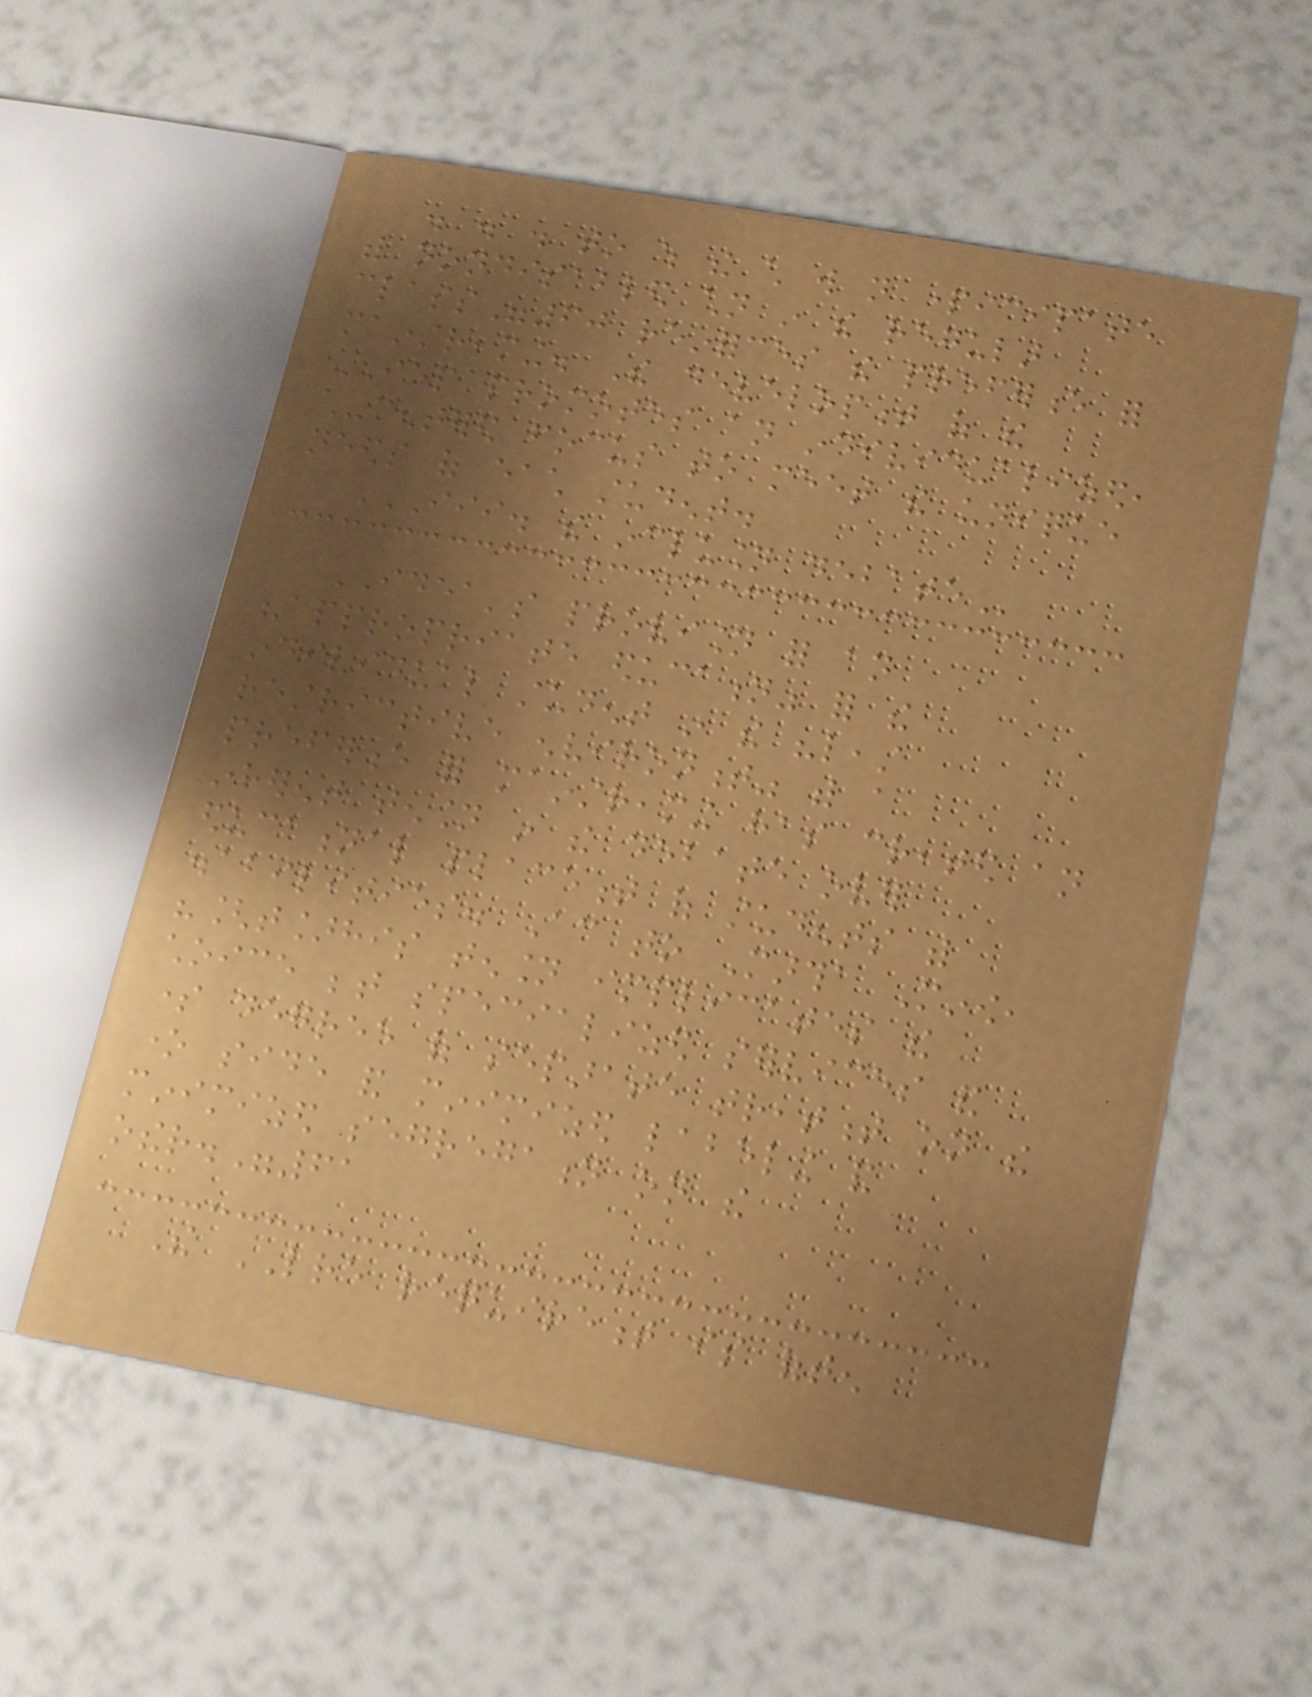. . . to which the child will not participate
with nondisabled children in the regular
class"60 reinforces the preference for
mainstreaming. The development of the
IEP promotes an individualized,
child-centered focus to meet the unique
needs of each student.
III. THE INCLUSION DEBATE
IDEA's provision for an
"appropriate education" for the
individual student in the "least
restrictive environment" with a
preference for mainstreaming has created an
inherent tension in the debate over
educational placement of students with
disabilities. According to Martha Minow,
"[t]his tension implicates the
choice between specialized services and
some degree of separate treatment on the
one side and minimized labeling and
minimized segregation on the
other."61
The LRE requirement is often
